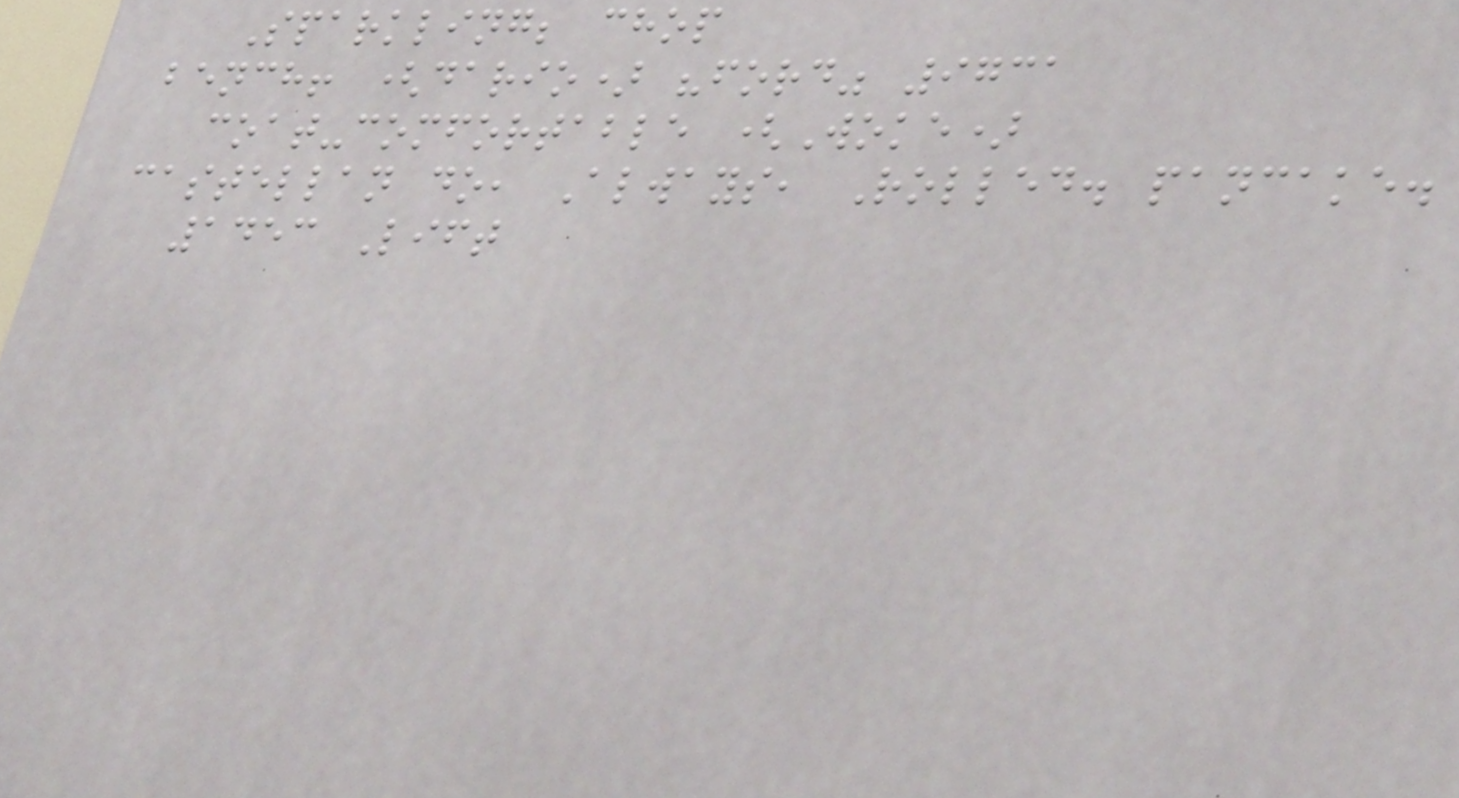Sparkling; chop
bench! (dario) "ford" 9731
coat-comfortable (Woke)
castellan do, Always, Rolled. pancake.
1453 Lift
